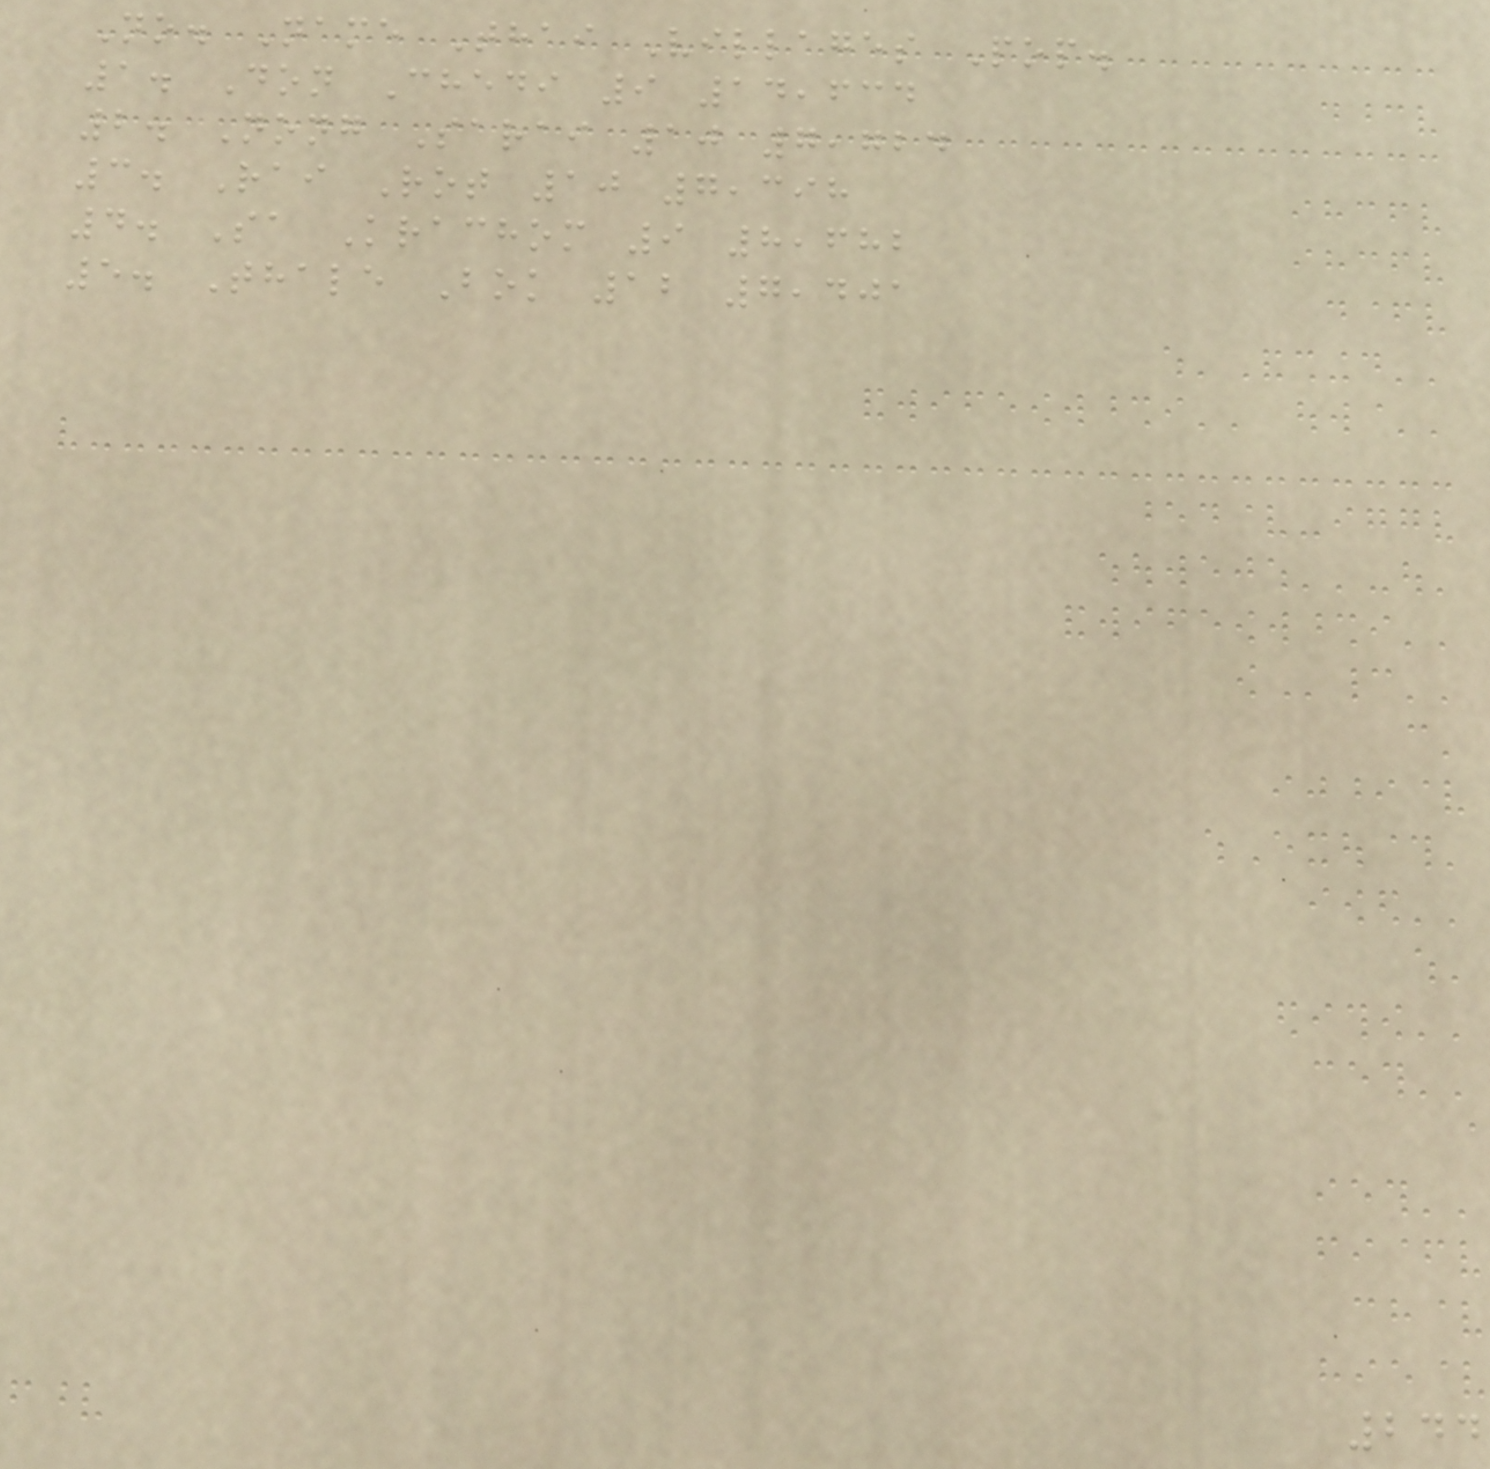No. Name Thai Villages Pop.
1. Don Chedi 9 14,634
2. Nong Sarai 10 7,724
3. Rai Rot 10 7,398
4. Sa Krachom 9 8,682
5. Thale Bok 12 7,401
244
